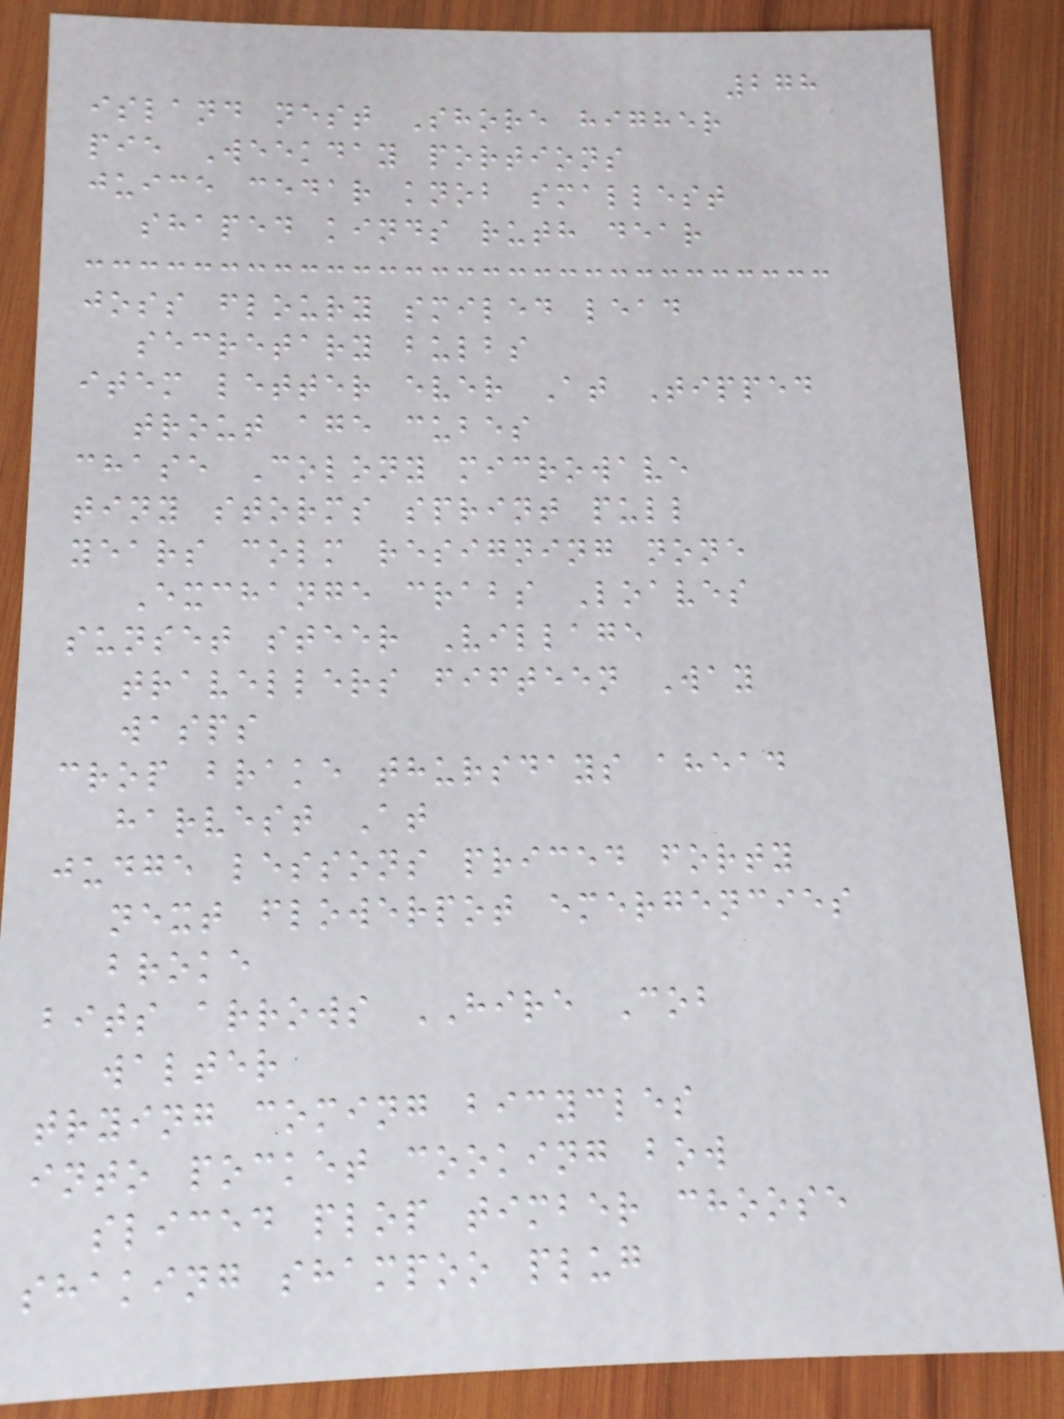278
island nest Shore higher
pie Weekday portions
juice cedar knob smallest
shaped kinds ruth dear
joss floury smiled lead
secretary bulbs
item letter ever At Tipped
trout age cubes
chase Colony microwave
tiny storms sprint pull
years colm resigning none
Exchange crabs Loaves
sunset steer Village
travellers fifteen Way
wasps
crop brake thursdays ahead
harvest At
judge lessons priced forty
next flowerpot emergencies
broke
bits arrows HIRE Cob
walter
trying coming bicycles
into pocket cooking bow
sliced plop timber choose
shaking shampoo plug
